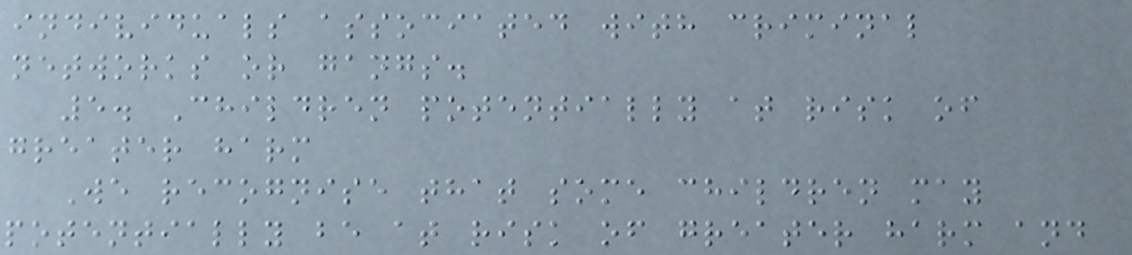individuals associated with criminal
networks or gangs.
5. Children potentially at risk of
greater harm
We recognise that some children may
potentially be at risk of greater harm and
